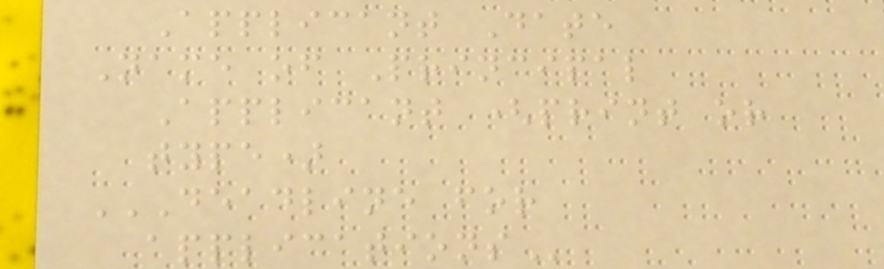Applicant Date
Name of Principal
Applicant (print or
type)
DEADLINE FOR
APPLICATIONS
